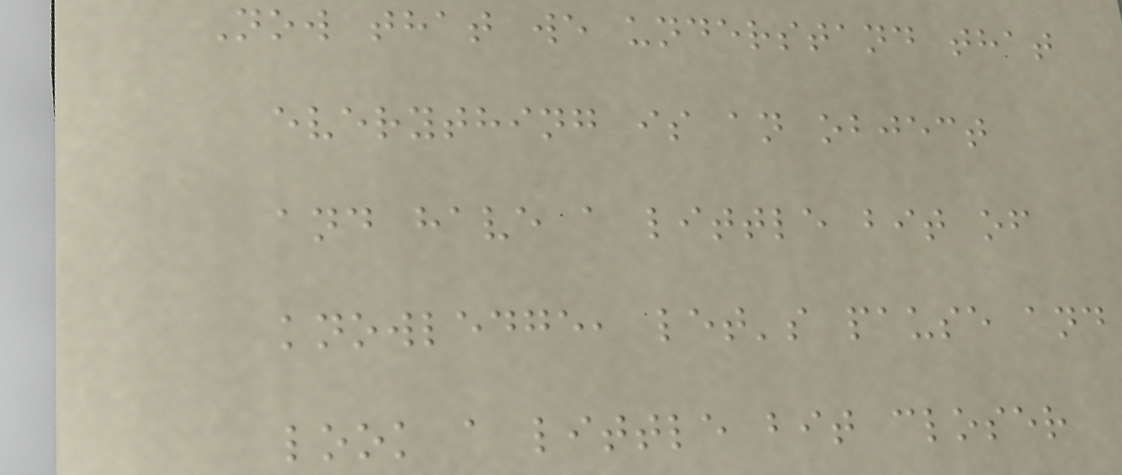Now that we understand that
everything is an object
and have a little bit of
knowledge, let's pause and
look a little bit closer
